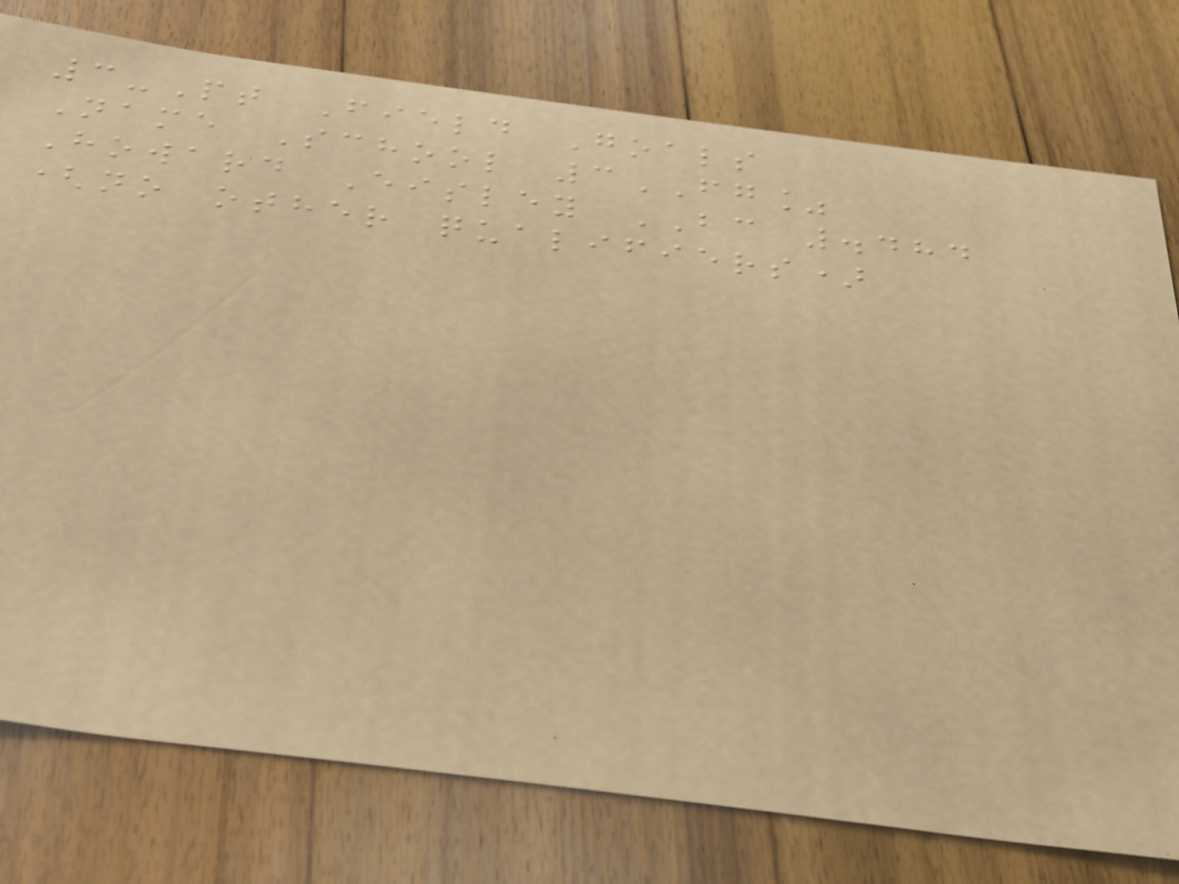3-Pt Field Goals
Name School 3FG%
Howard Eisley BC .484
(no other qualifiers)
